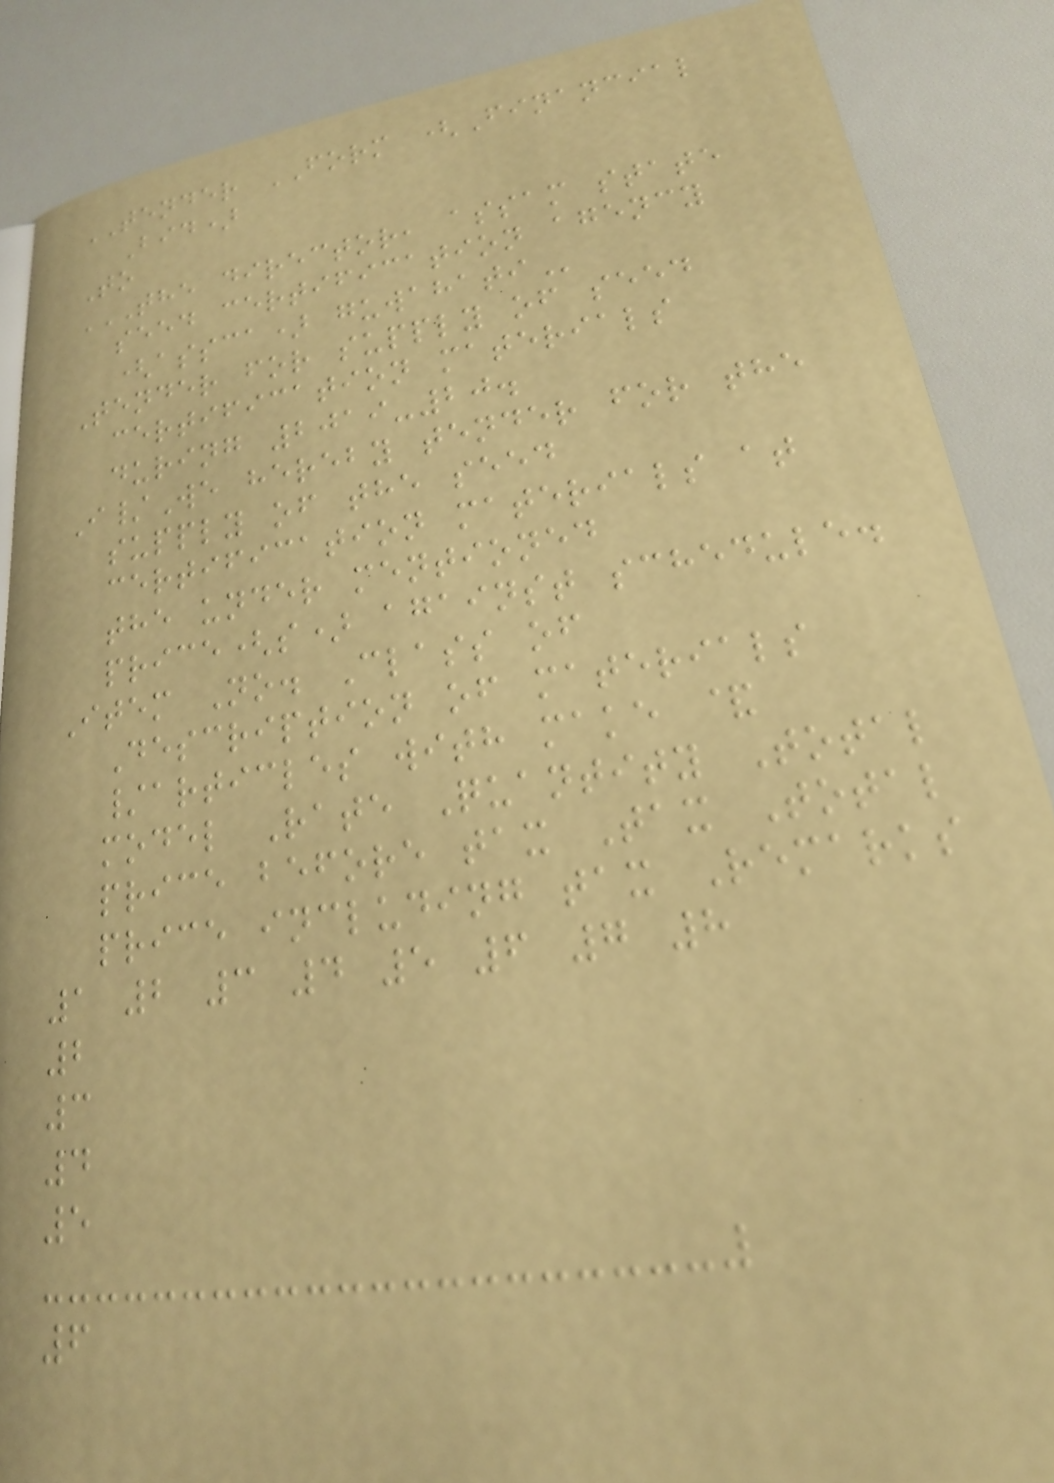TENDER FORM (Financial
Bid)
To
THE DIRECTOR, ASSAM STATE
SEED CERTIFICATION AGENCY
(ASSCA) GUWAHATI
Tender for supply of seed
certification materials
during 2019-20.
I/We hereby tender for the
supply of the seed
certification materials at
the under mentioned
price(s) against schedule.
Item No. Class of
Description of materials
/articles with make &
model Rate Quantity Total
price before tax Tax Total
price including tax Remarks
1 2 3 4 5 6 7 8
2
3
4
5
6
